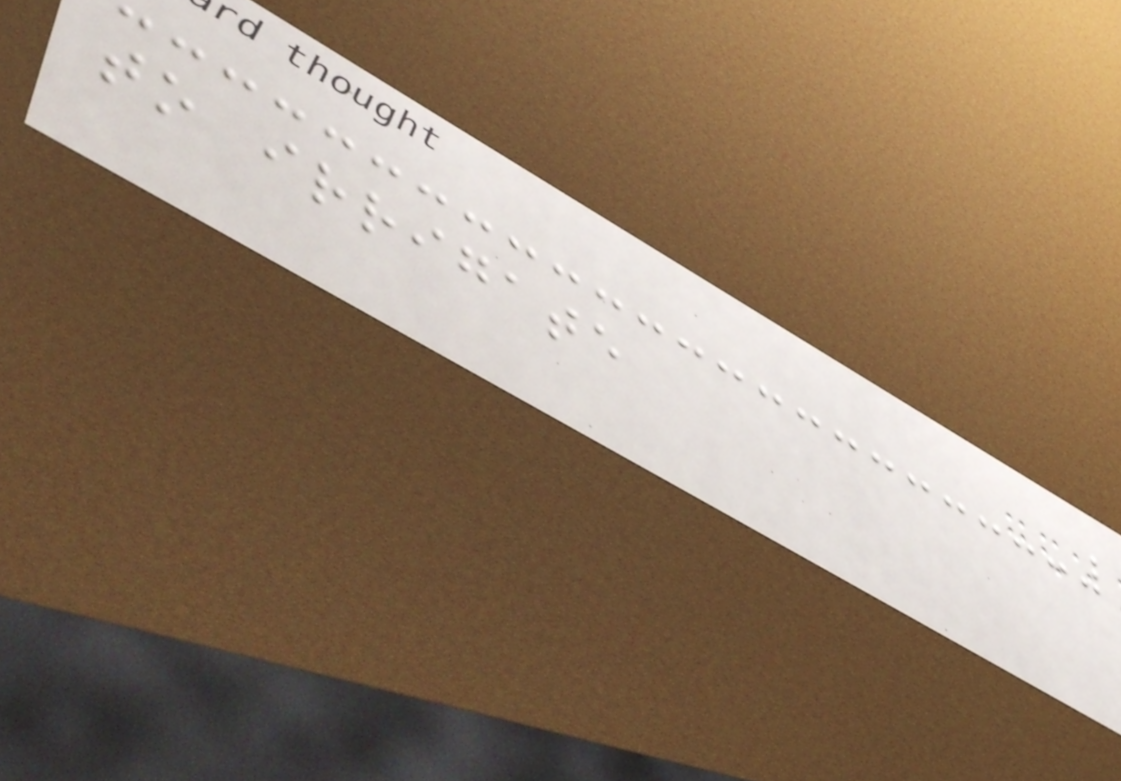to irrigate
